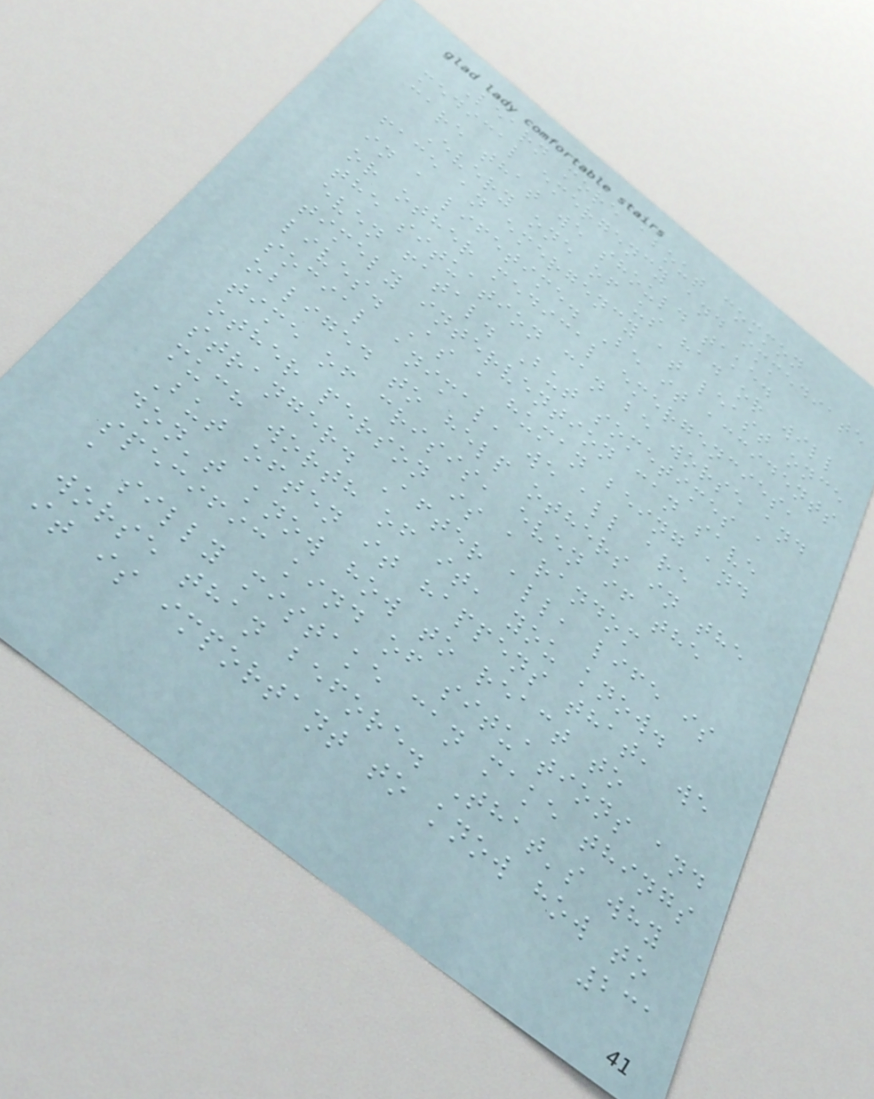Learn more about common
medical emergency and immediate
care that we should take.
Every one of us had or will
face an emergency at least once
in a lifetime. Be it accidents
or other medical emergencies,
the situation can be worse and
even fatal. But sometimes a
timely intervention can save
lives. As a human being and
social animal, we all are
obliged to help others in the
time of crisis, even if the
other person is a random
stranger. After all, life is
much worth of it, you know.
But often it happens that, we
don't know how to react to
specific kind of situations and
a silly mistake can make things
worse than before. That's why
it is important to know how to
231
